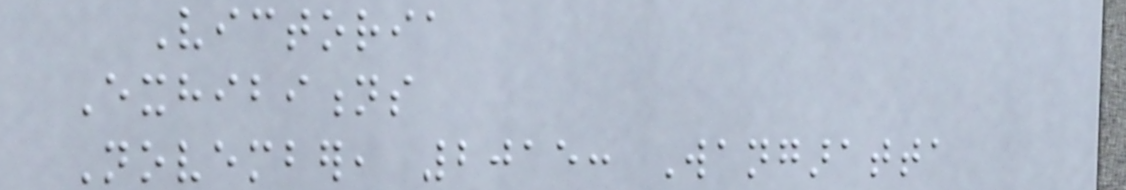Victoria
Exhibitions
November, 2015: Wangaratta
